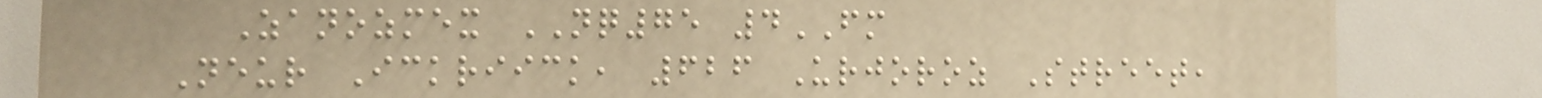Zanozmex NQ75 4FM
Neur Ickriick, 626 Urjoroz Street,
